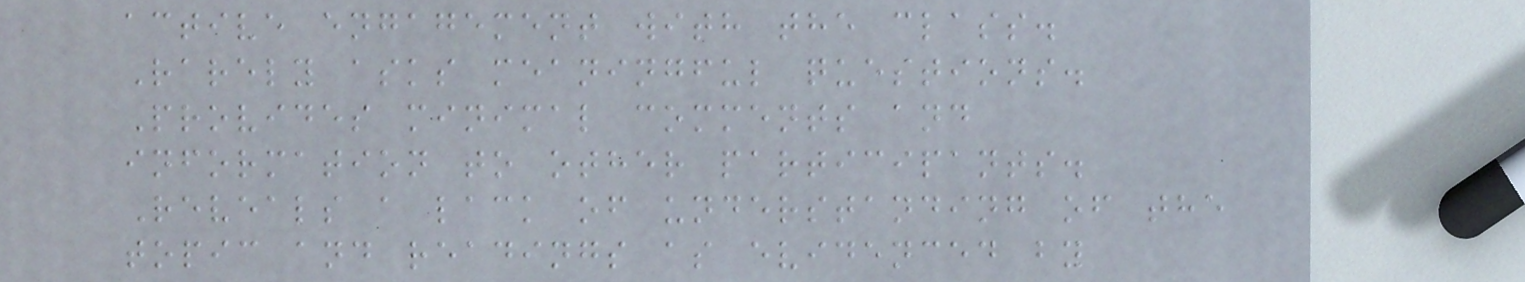active engagement with the class.
Rarely asks meaningful questions.
Provides minimal comments and
information to other participants.
Reveals a lack of understanding of the
topic and readings as evidenced by
